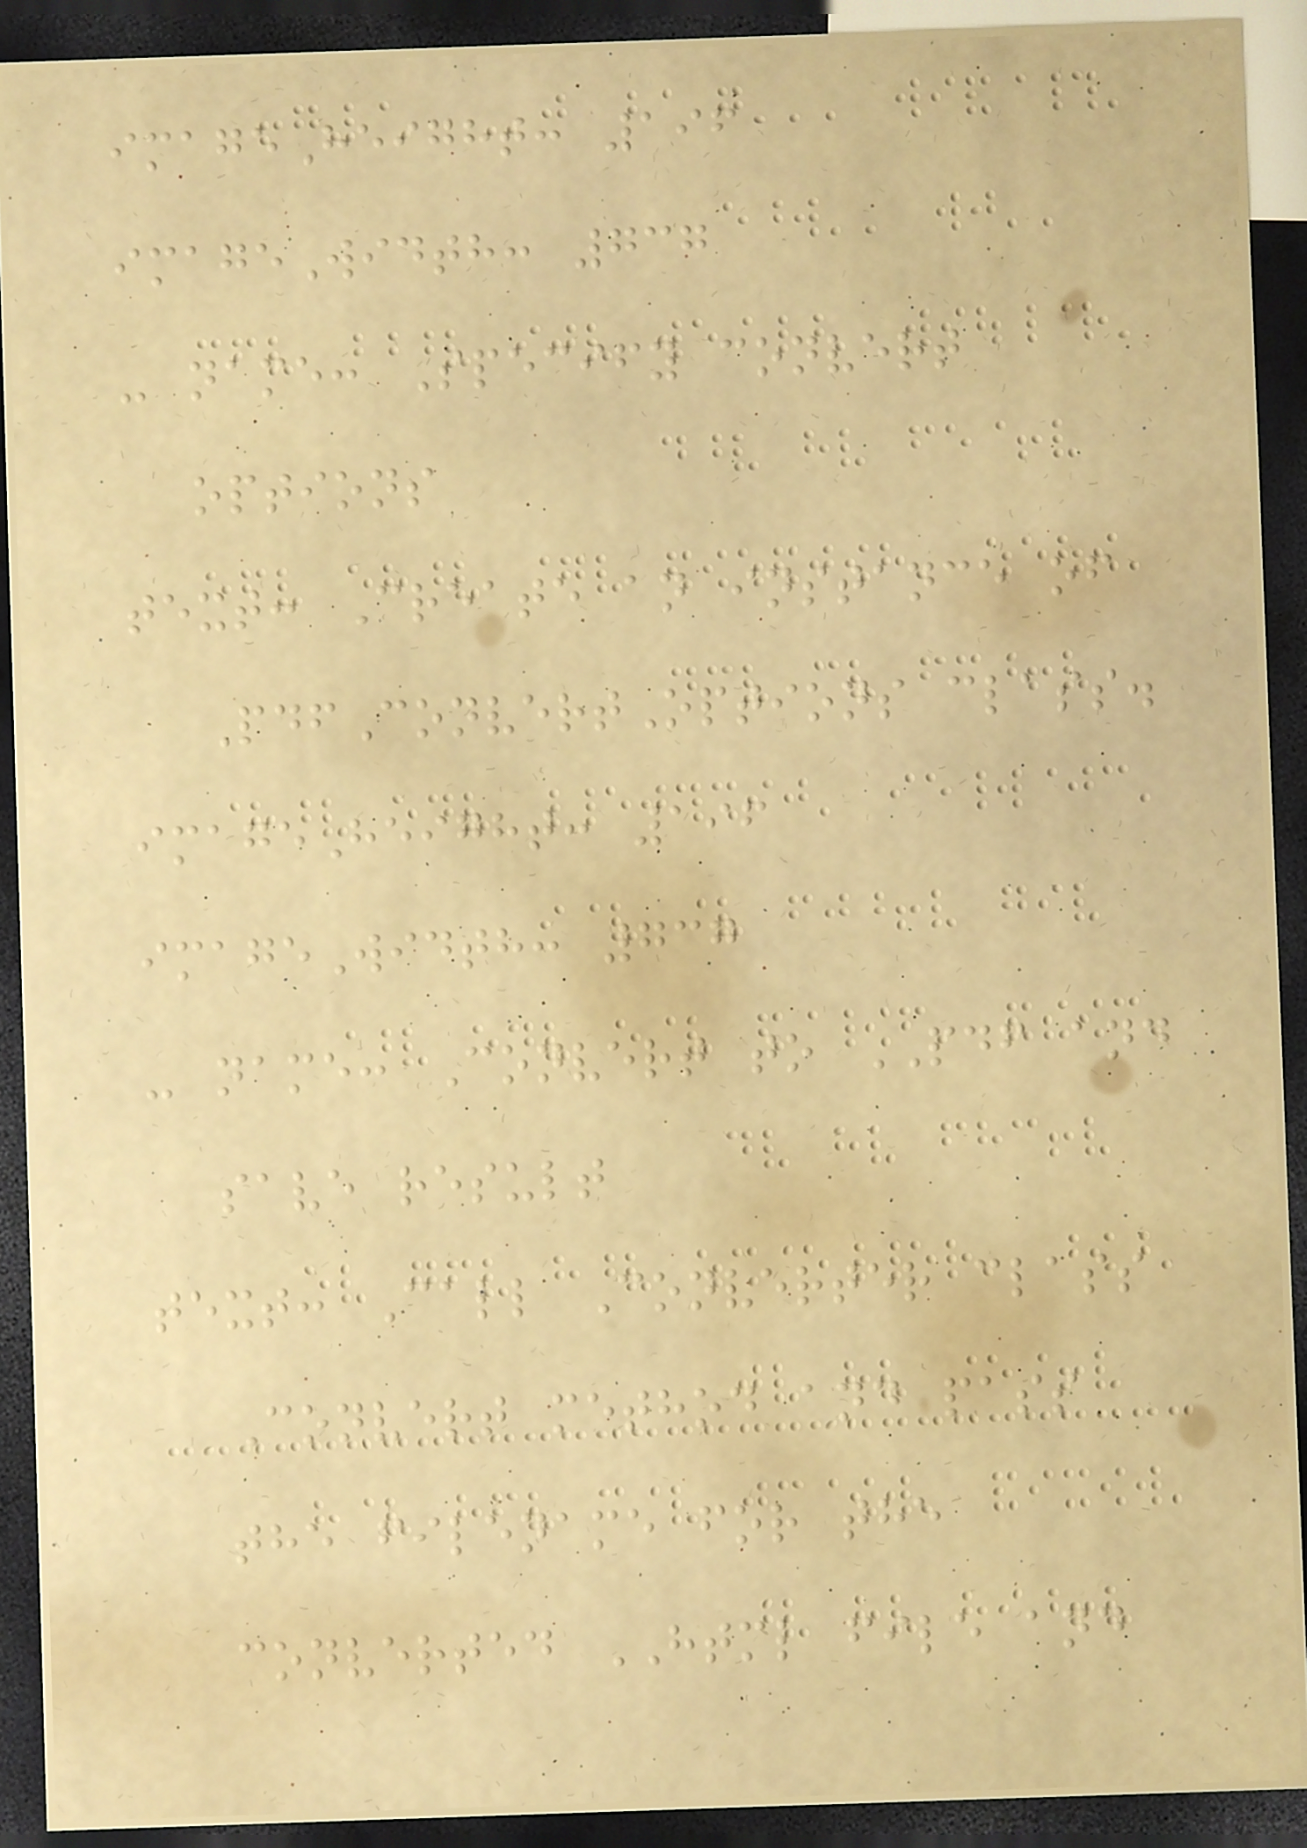imageHeight: 196
imageWidth: 737
- name: Specify convert
options
text: Create an instance of
PdfConvertOptions class.
imageHeight: 196
imageWidth: 737
- name: Convert to PDF and
save result
text: Call Converter class
Convert method and pass
the filename for the
converted HTML file and
